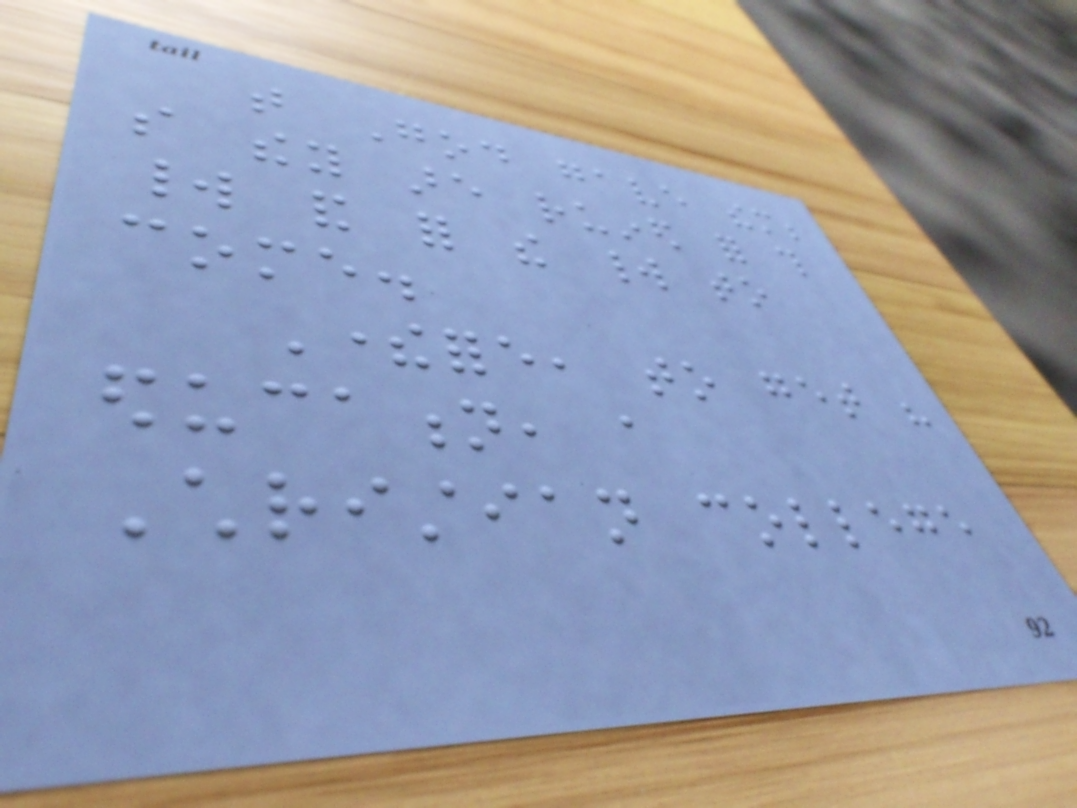that God gave them;
so they are ruined for this
world and for the world to
come.
Therefore, to get his
education, a
Christian college
